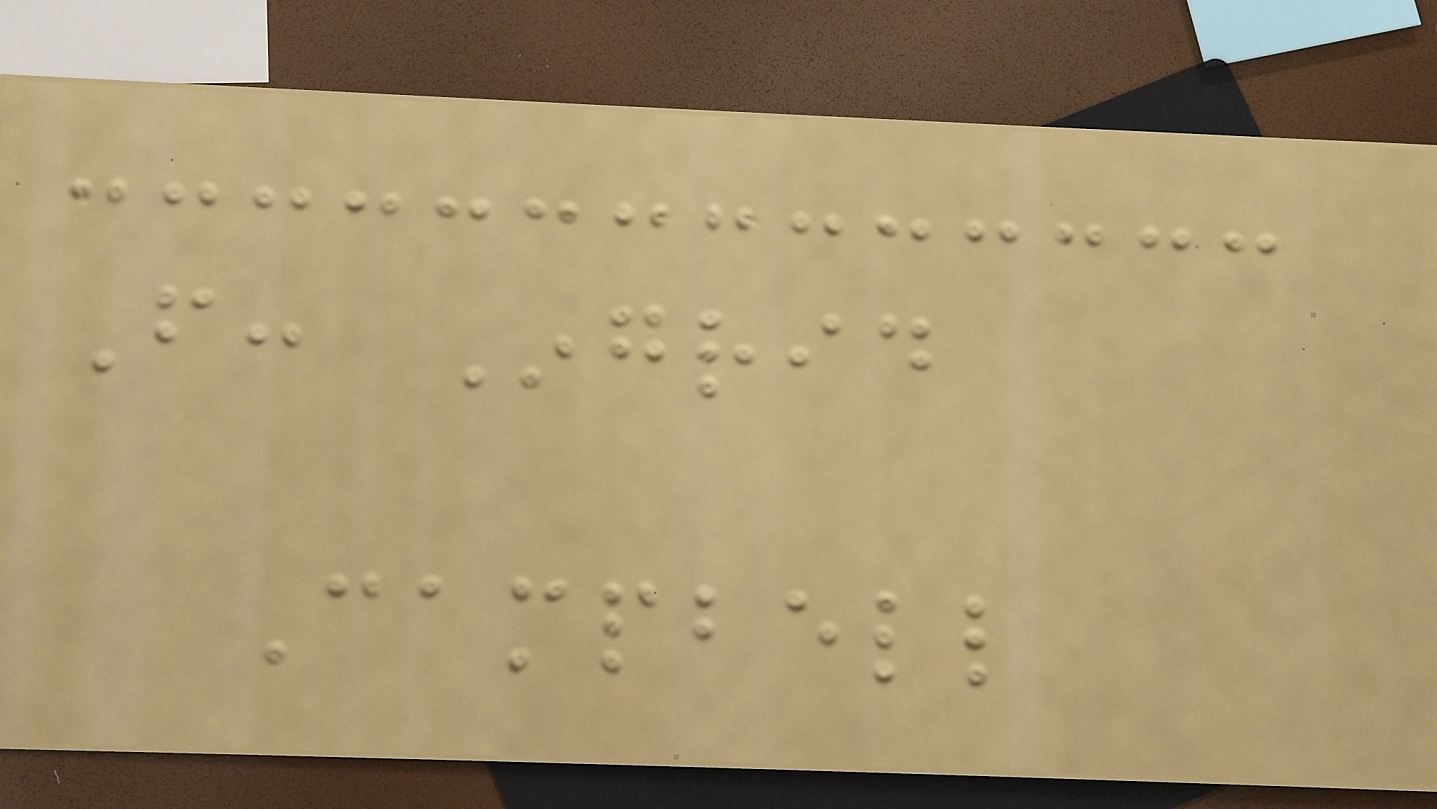From: Ingrid
Campbell
